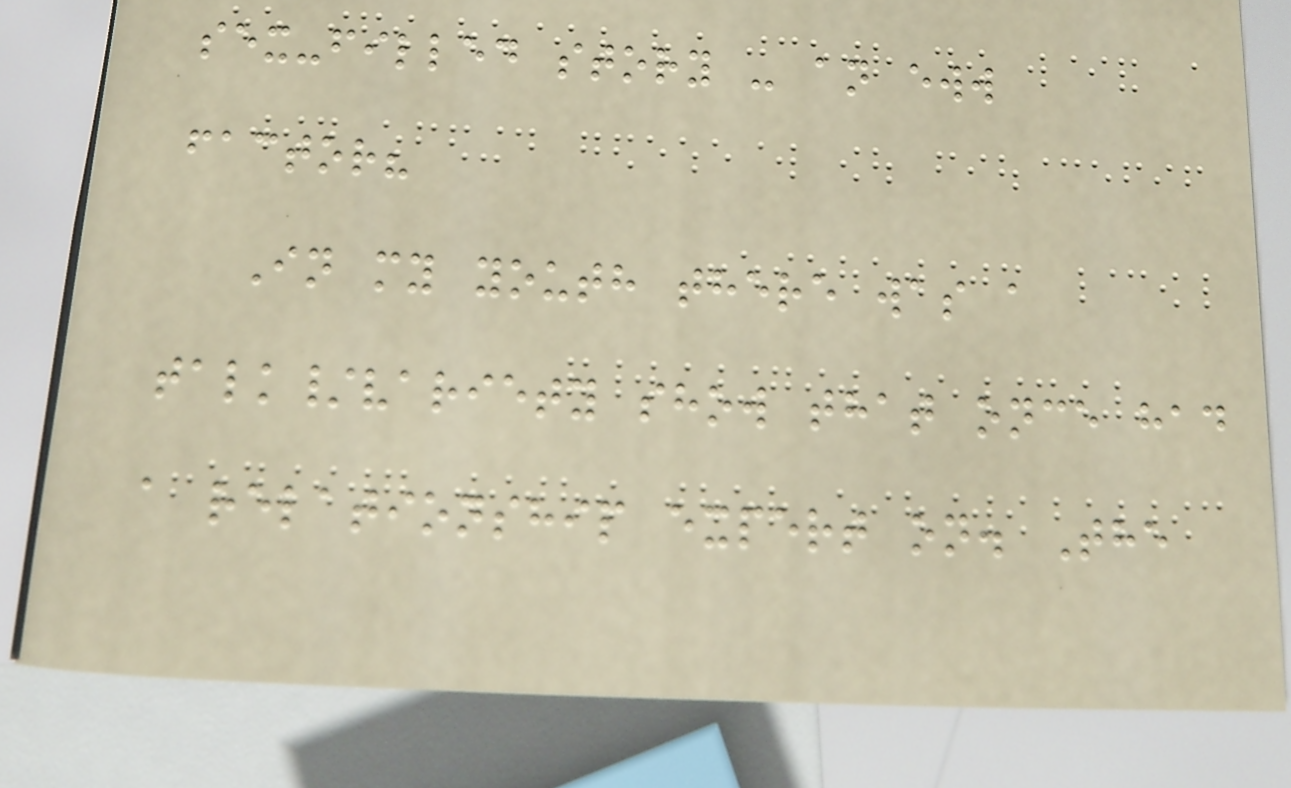sex-filled story - an eww
factor?
In my youth there was a
talk/variety show that once had
a relationship expert on. The
